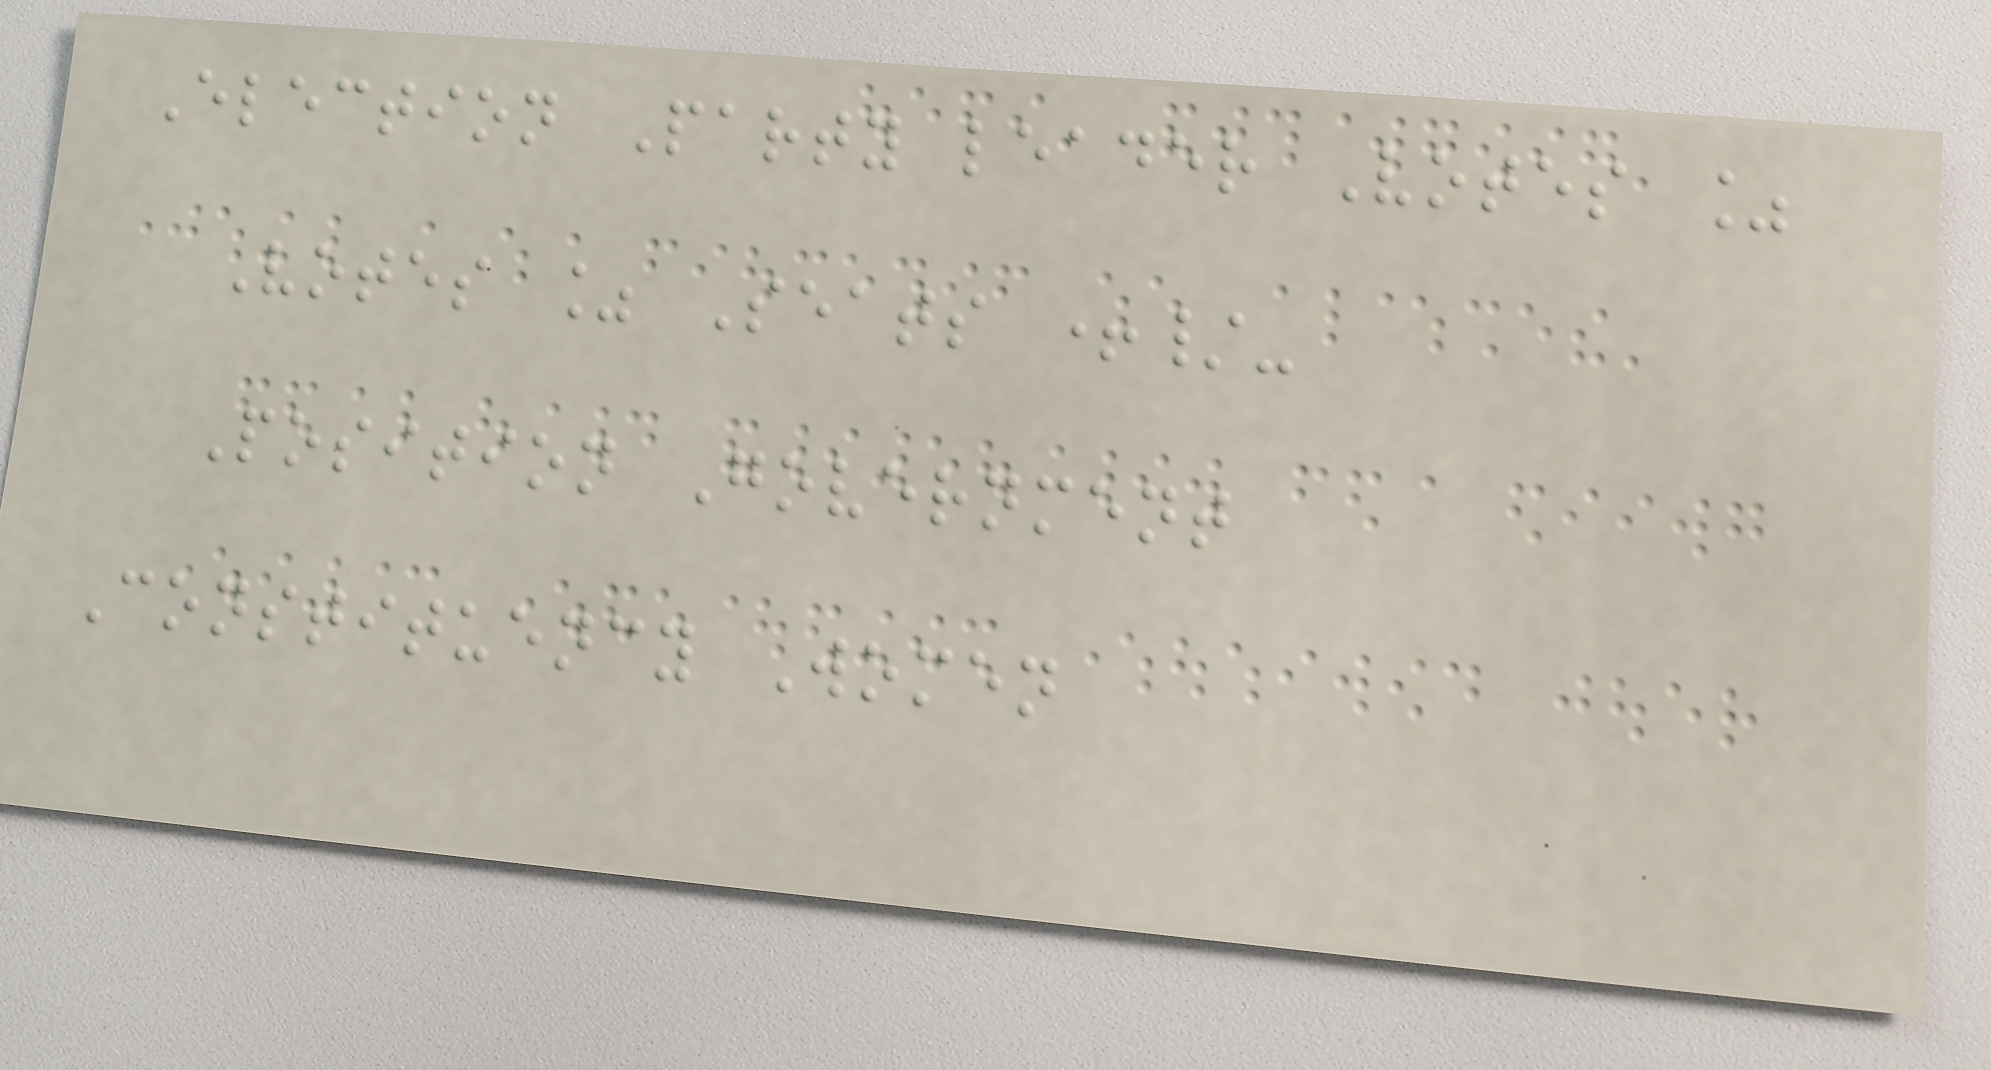Election Party leader Votes %
Votes % Seats +/-
Position Government
Constituency Women
